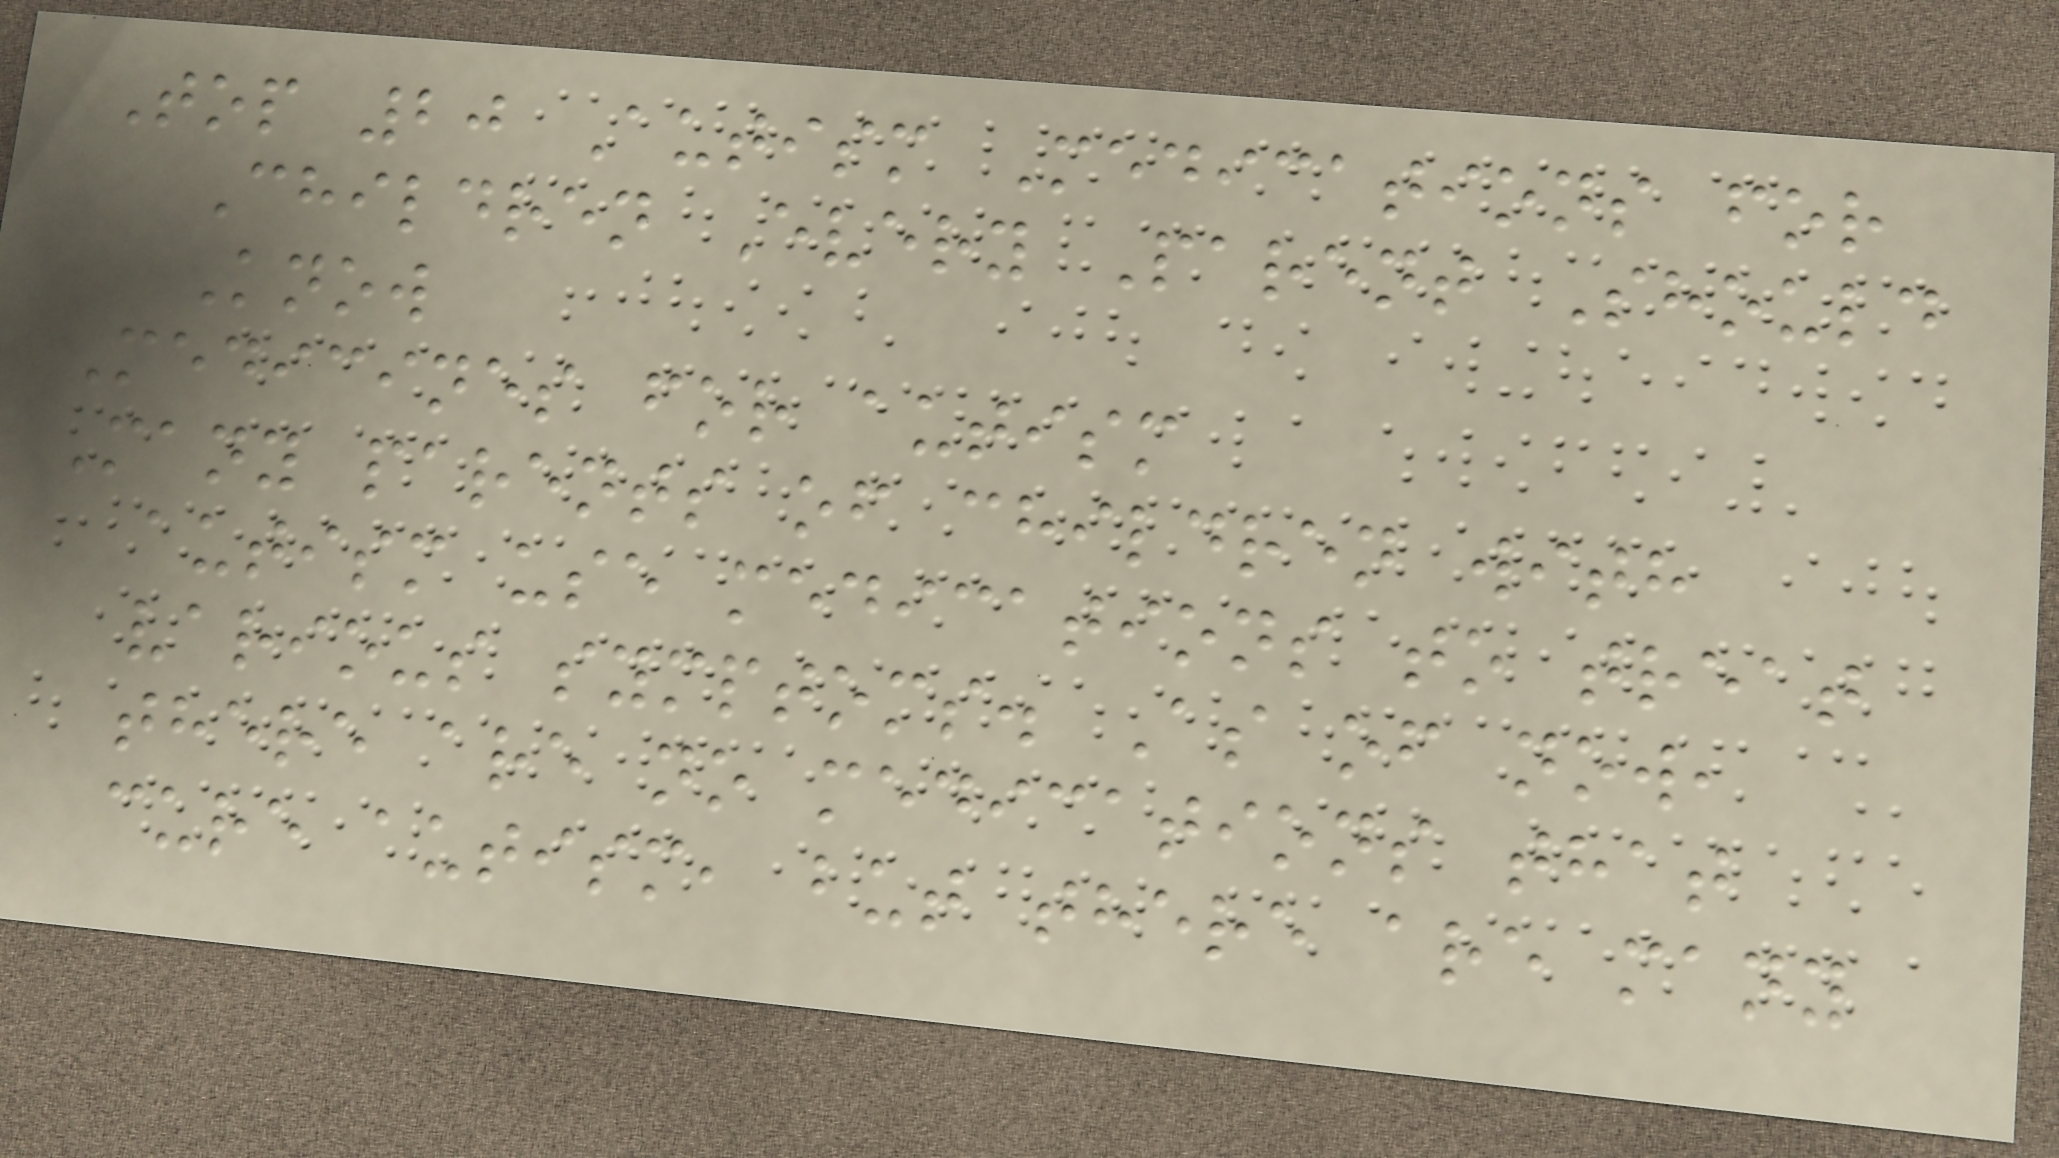Top 20 Autism Medications for
Children Every Parent Should
Know
Medicines for autism
Many parents of children with
autism use medications to treat
various symptoms. As of now,
there are no medications that
cure autism, but there are many
